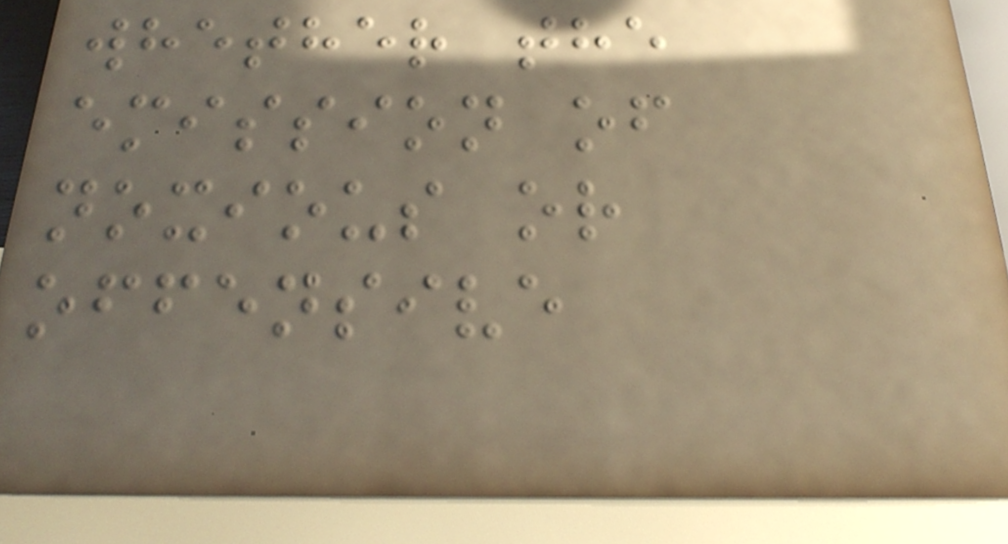whether the
emission of
noxious or
offensive
